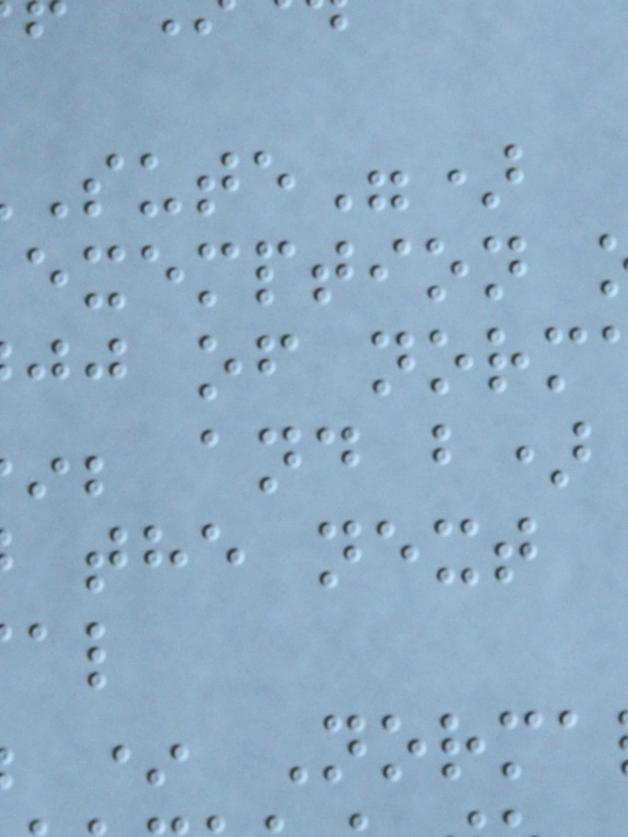sute")
exemption
jj of norm
; and b)
the next
* Norma
